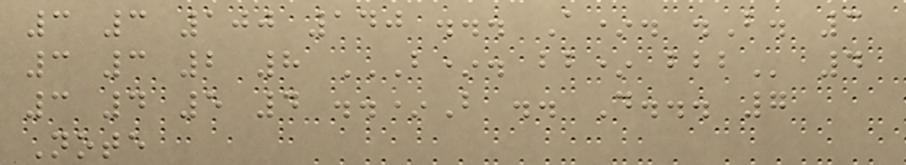3 3 100 140 ... A*. .B. 3
3 3 2 8 B*. BB* BBB 4
3 4 5 4 ..*B .. D... 7
Note
